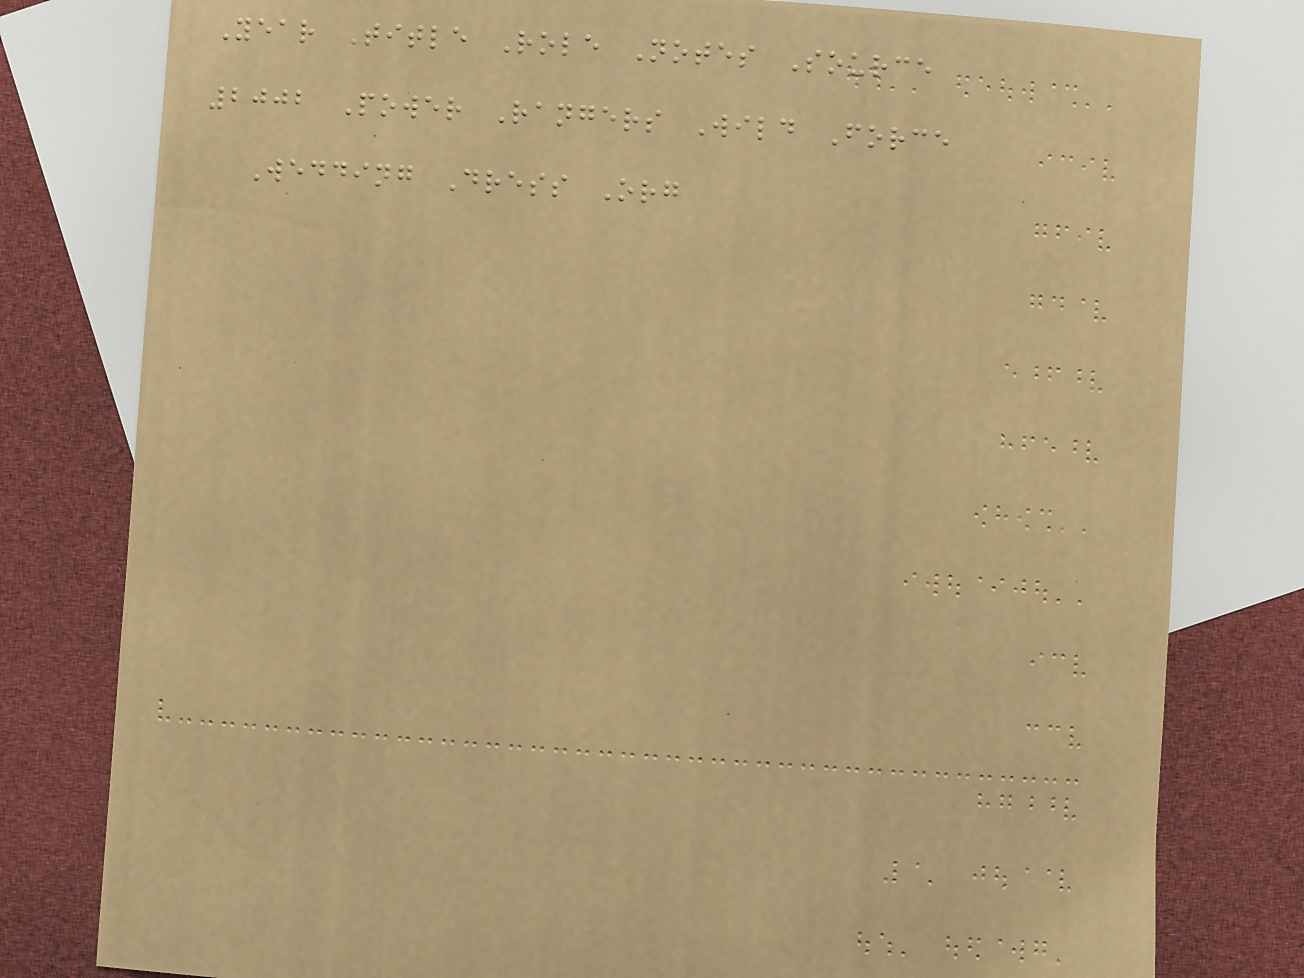Year Title Role Notes Source
2002 Power Rangers Wild Force
Wedding Dress Org
